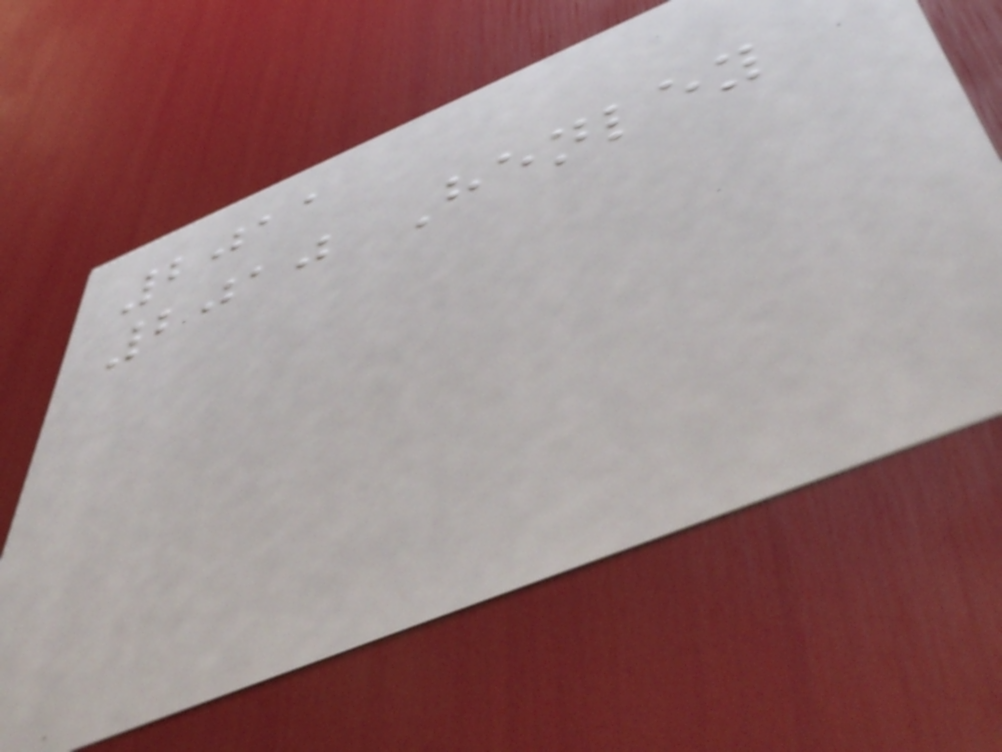2011
2010 Henley
